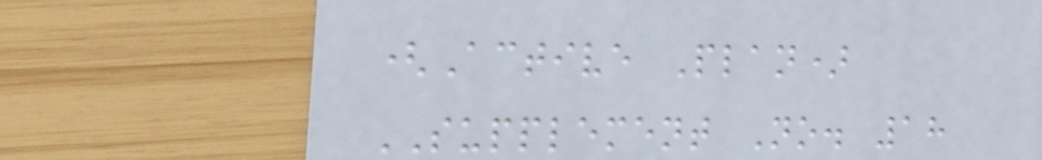(Active Plan)
SUPPLEMENT No. 18
